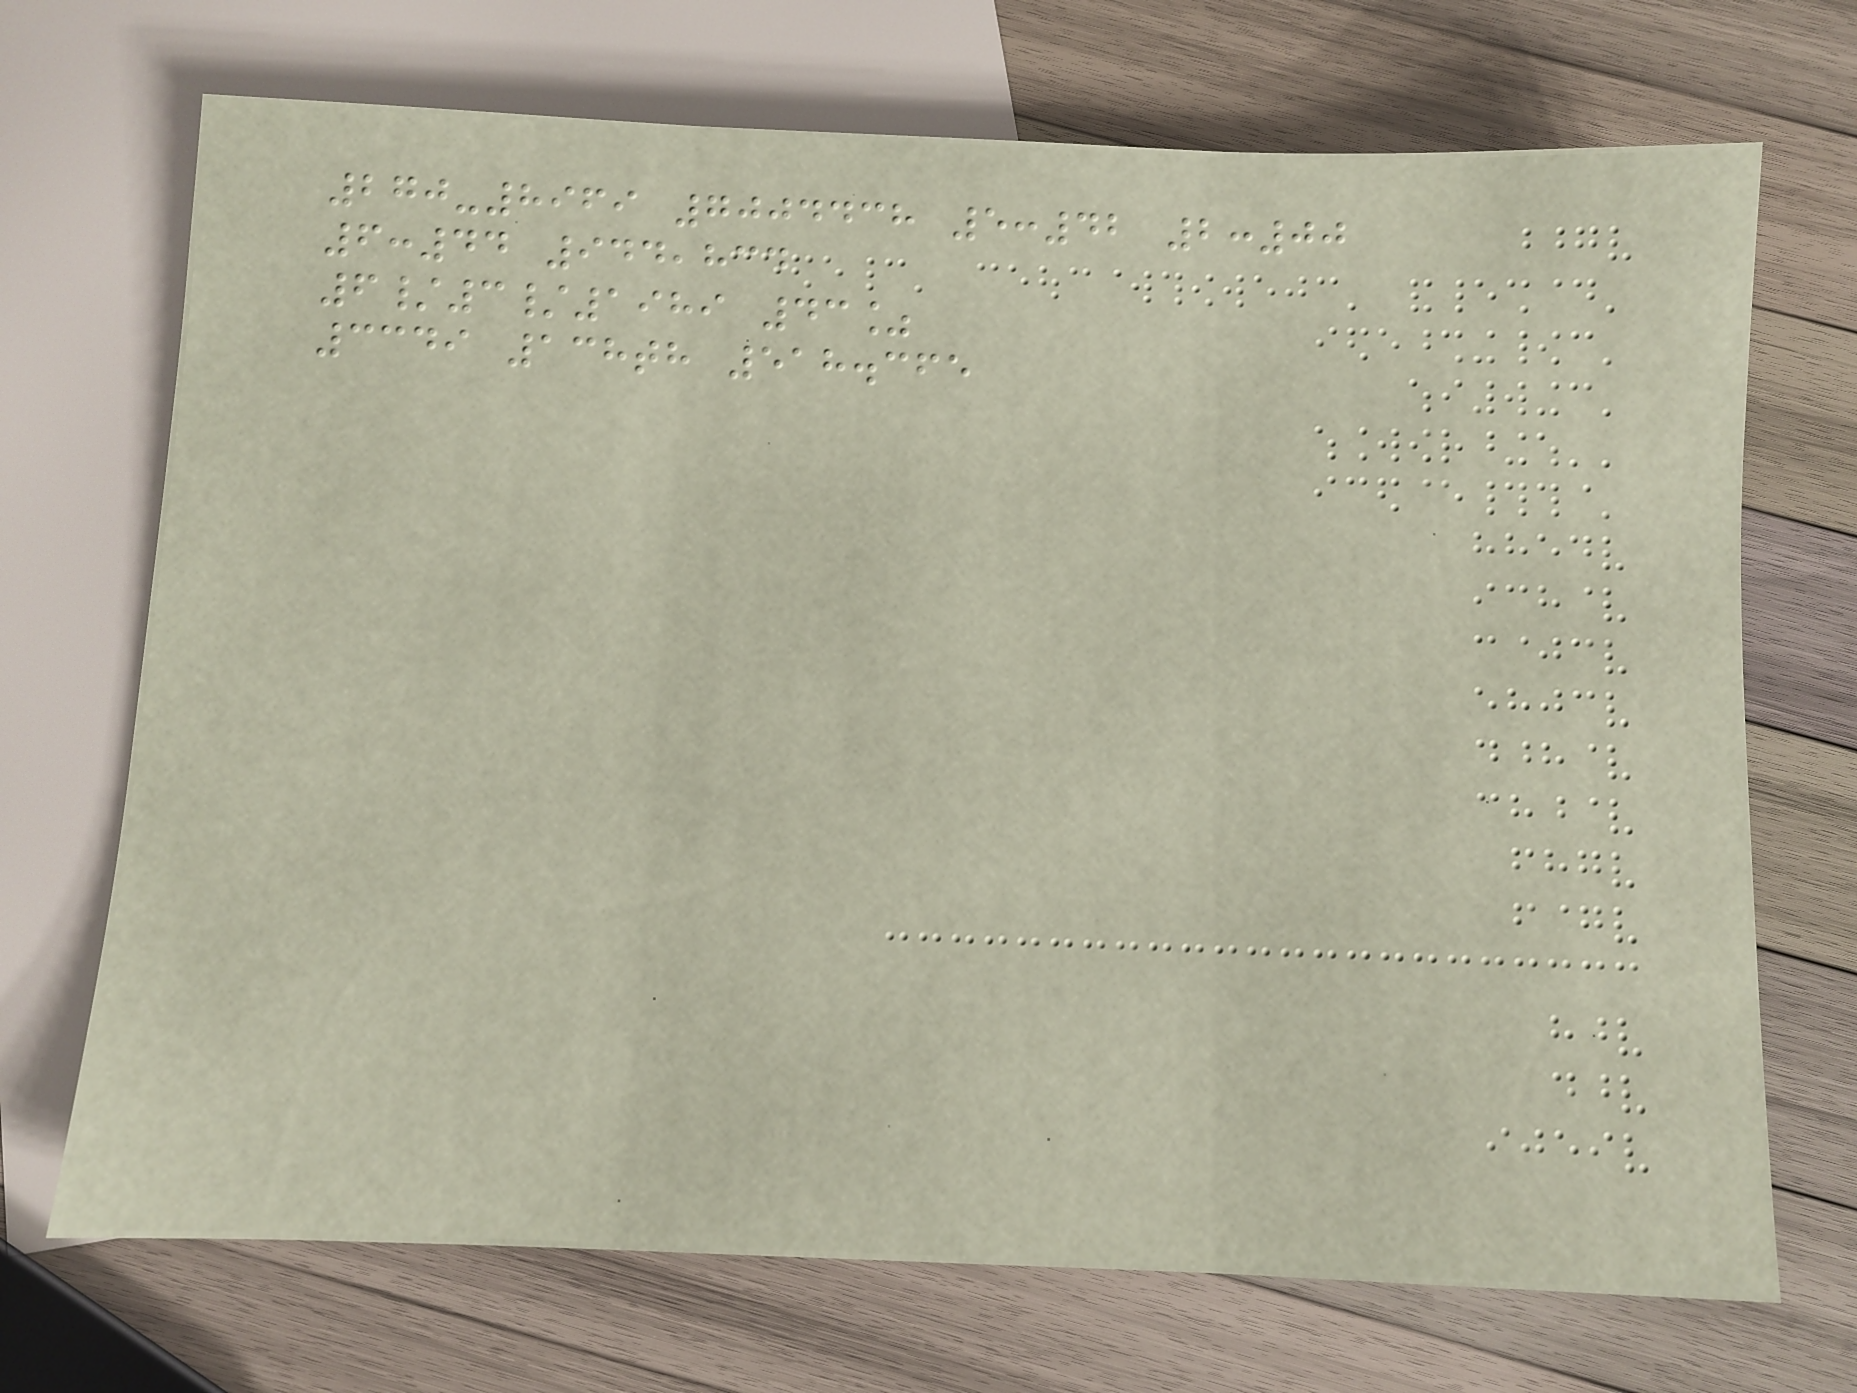270-8969 7004438 5:42 2:00
6:44 944,834
6/3/1989 43%
3349 138th 518.365
